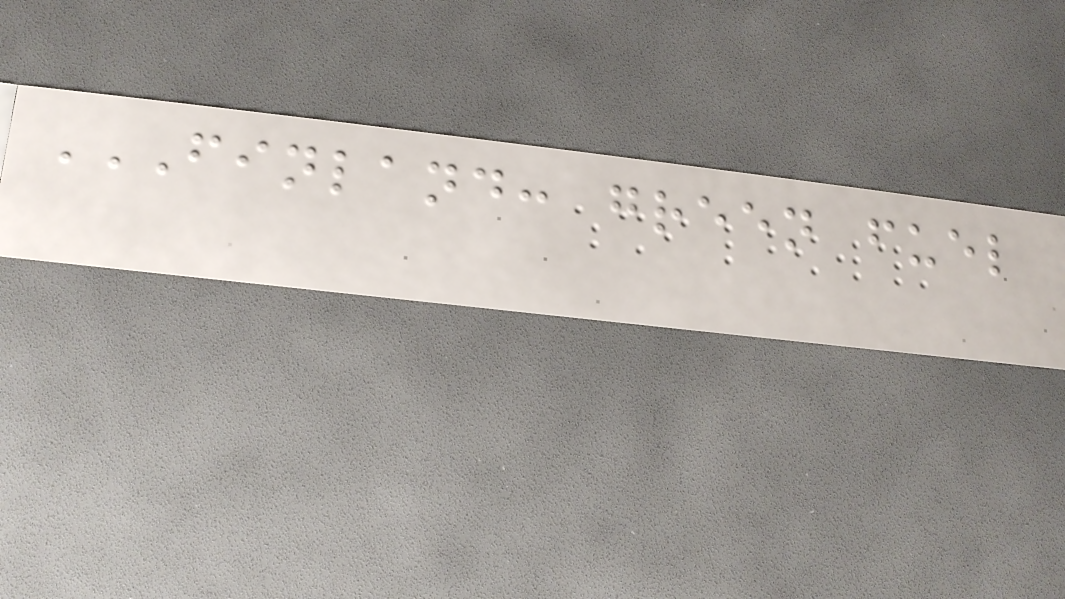FINLAND: GREEN FUEL
